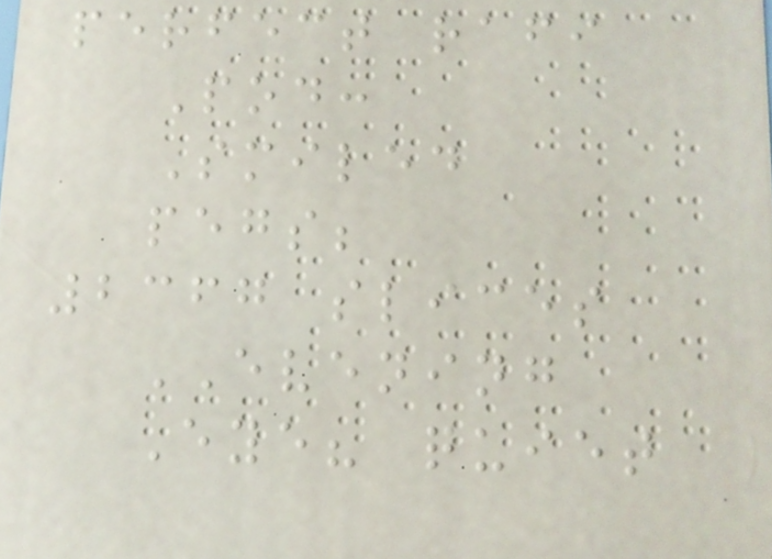perfect rafi
Pod:
Smiled
pegs;
2367 slices
EVENING
Eye? quiet
